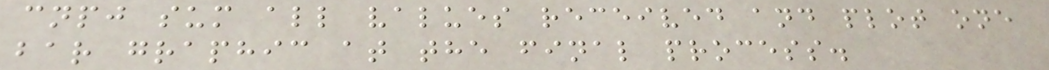cnpj sum all values received and plot one
bar graphic at the final process.
